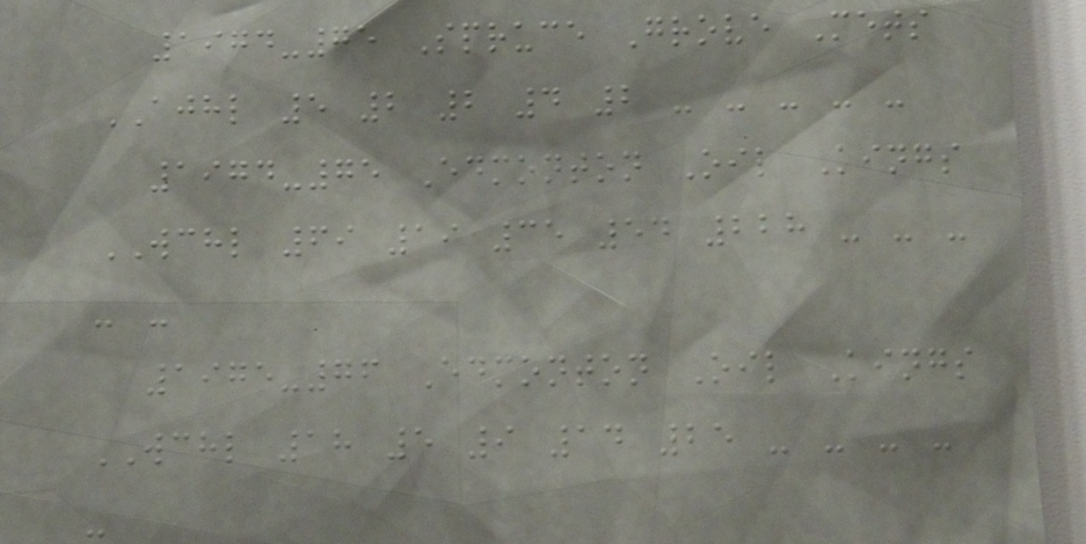1974-75 Spruce Grove Mets
AJHL 5 2 2 4 2 - - - - -
1974-75 Edmonton Oil Kings
WCHL 69 19 35 54 228 - - -
- -
1975-76 Edmonton Oil Kings
WCHL 18 5 9 14 25 - - - -
-
